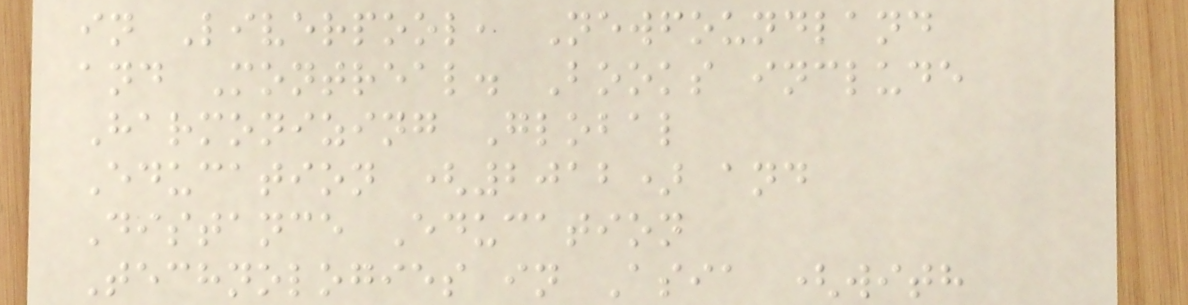in Liverpool, Newfoundland
and Montreal. Books include
Harmonizing Global
Education (2012) and
Distance Education
Technologies in Asia (with
